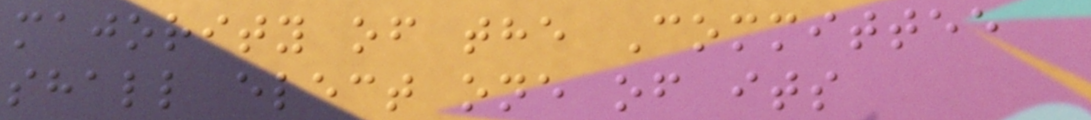majority of the Committee
shall elect one of its
